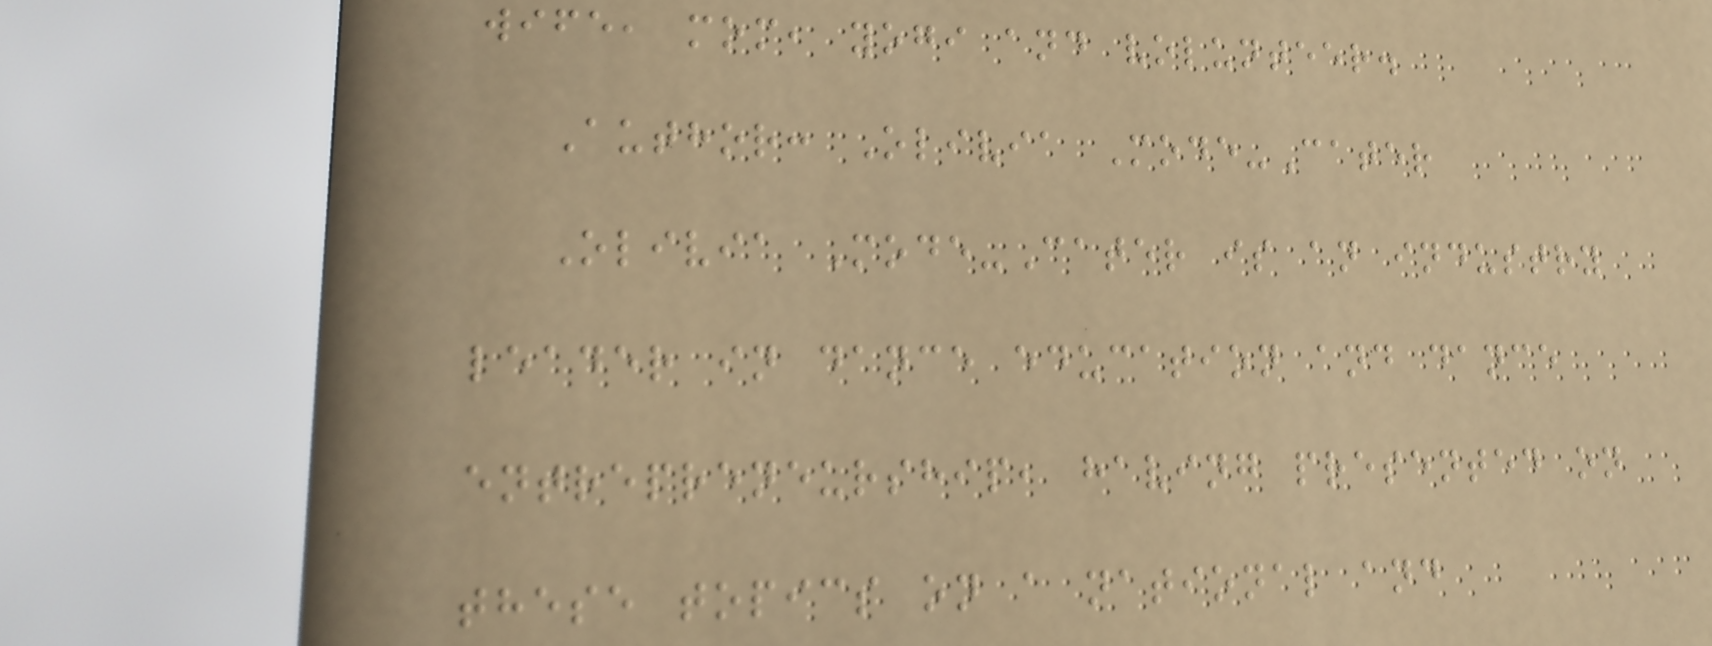wife, mom, yogi and volunteer.
Author: Olivia Mode-Cater
Olivia Mode-Cater is an industry
leader in dance education and dance
entrepreneurship, having presented on
these topics on a national and
